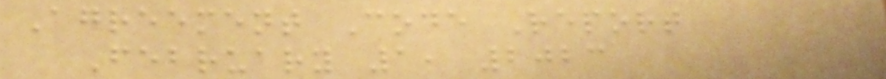Agreement Code Report
February 1, 2023
